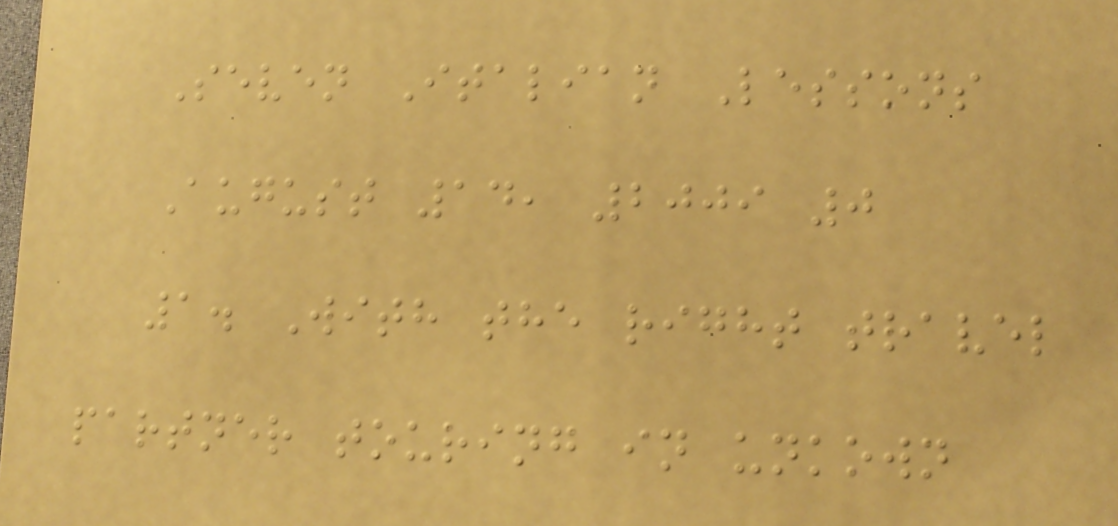Seven Italian Lessons
August 14, 2009 0
1. With the right travel
partner touring in unkown
